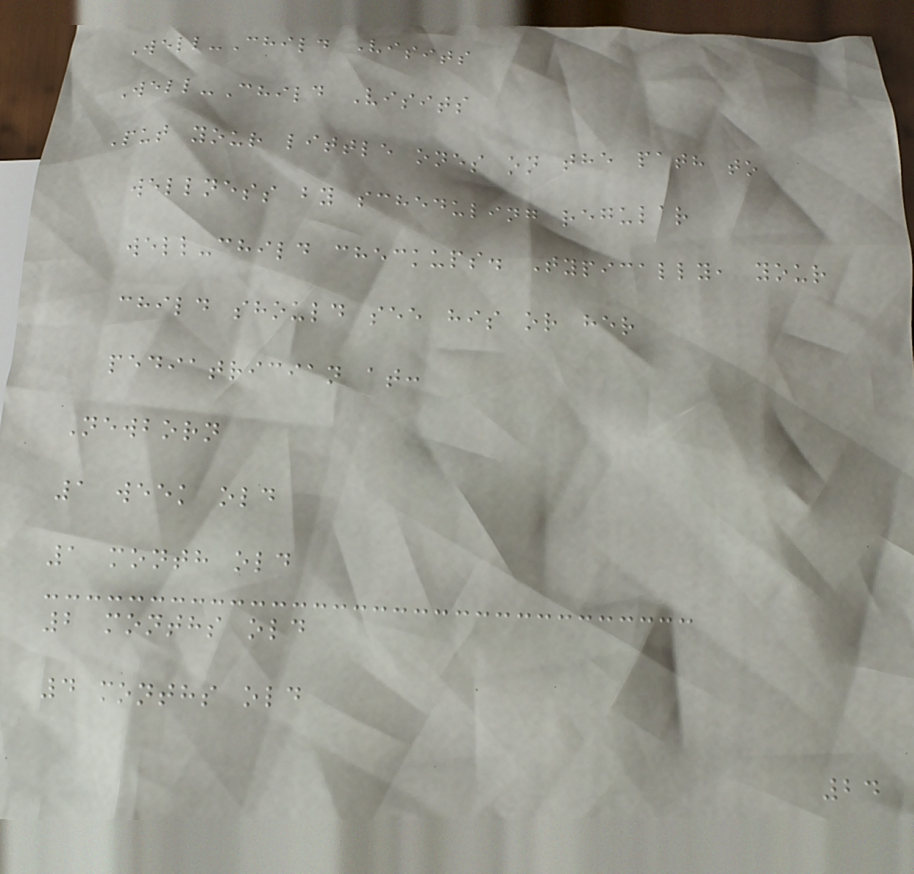Well-Child Visits
Well-Child Visits
Put your little ones on the path to
wellness by scheduling regular
well-child checkups. Typically, your
child should see his or her
pediatrician at:
Newborn
1 week old
1 month old
2 months old
4 months old
24
